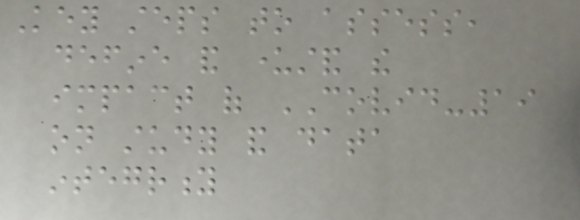Key steps to assess,
define and understand the
impact of COVID-19
on study and data
integrity
